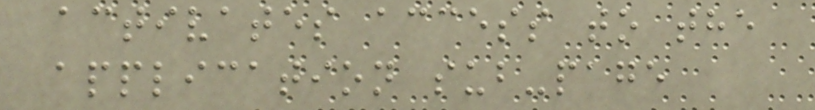activates access to the
application sub-page
